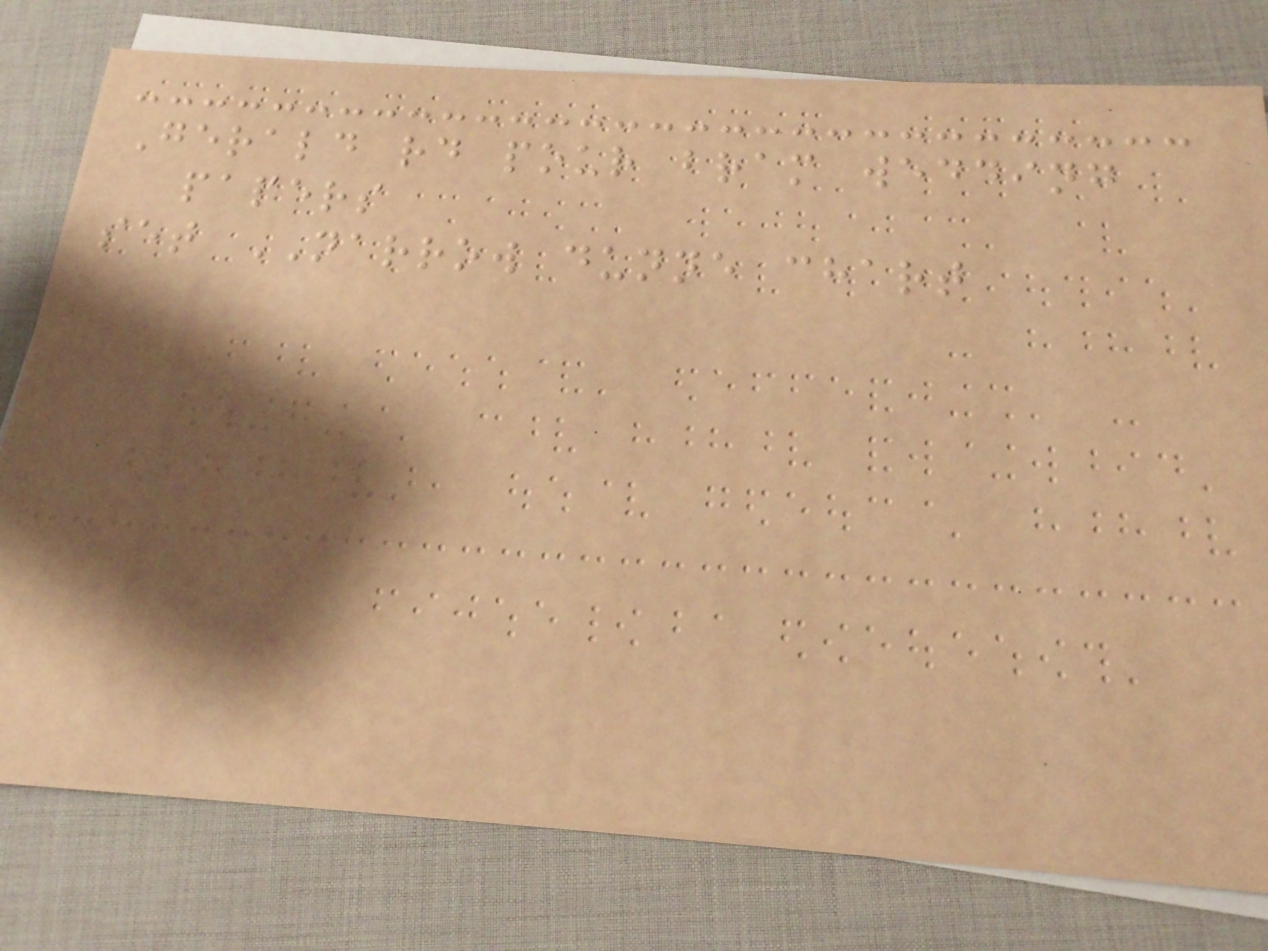Gerald rd pour bram wedding
papers
set NARROW dunne chart
